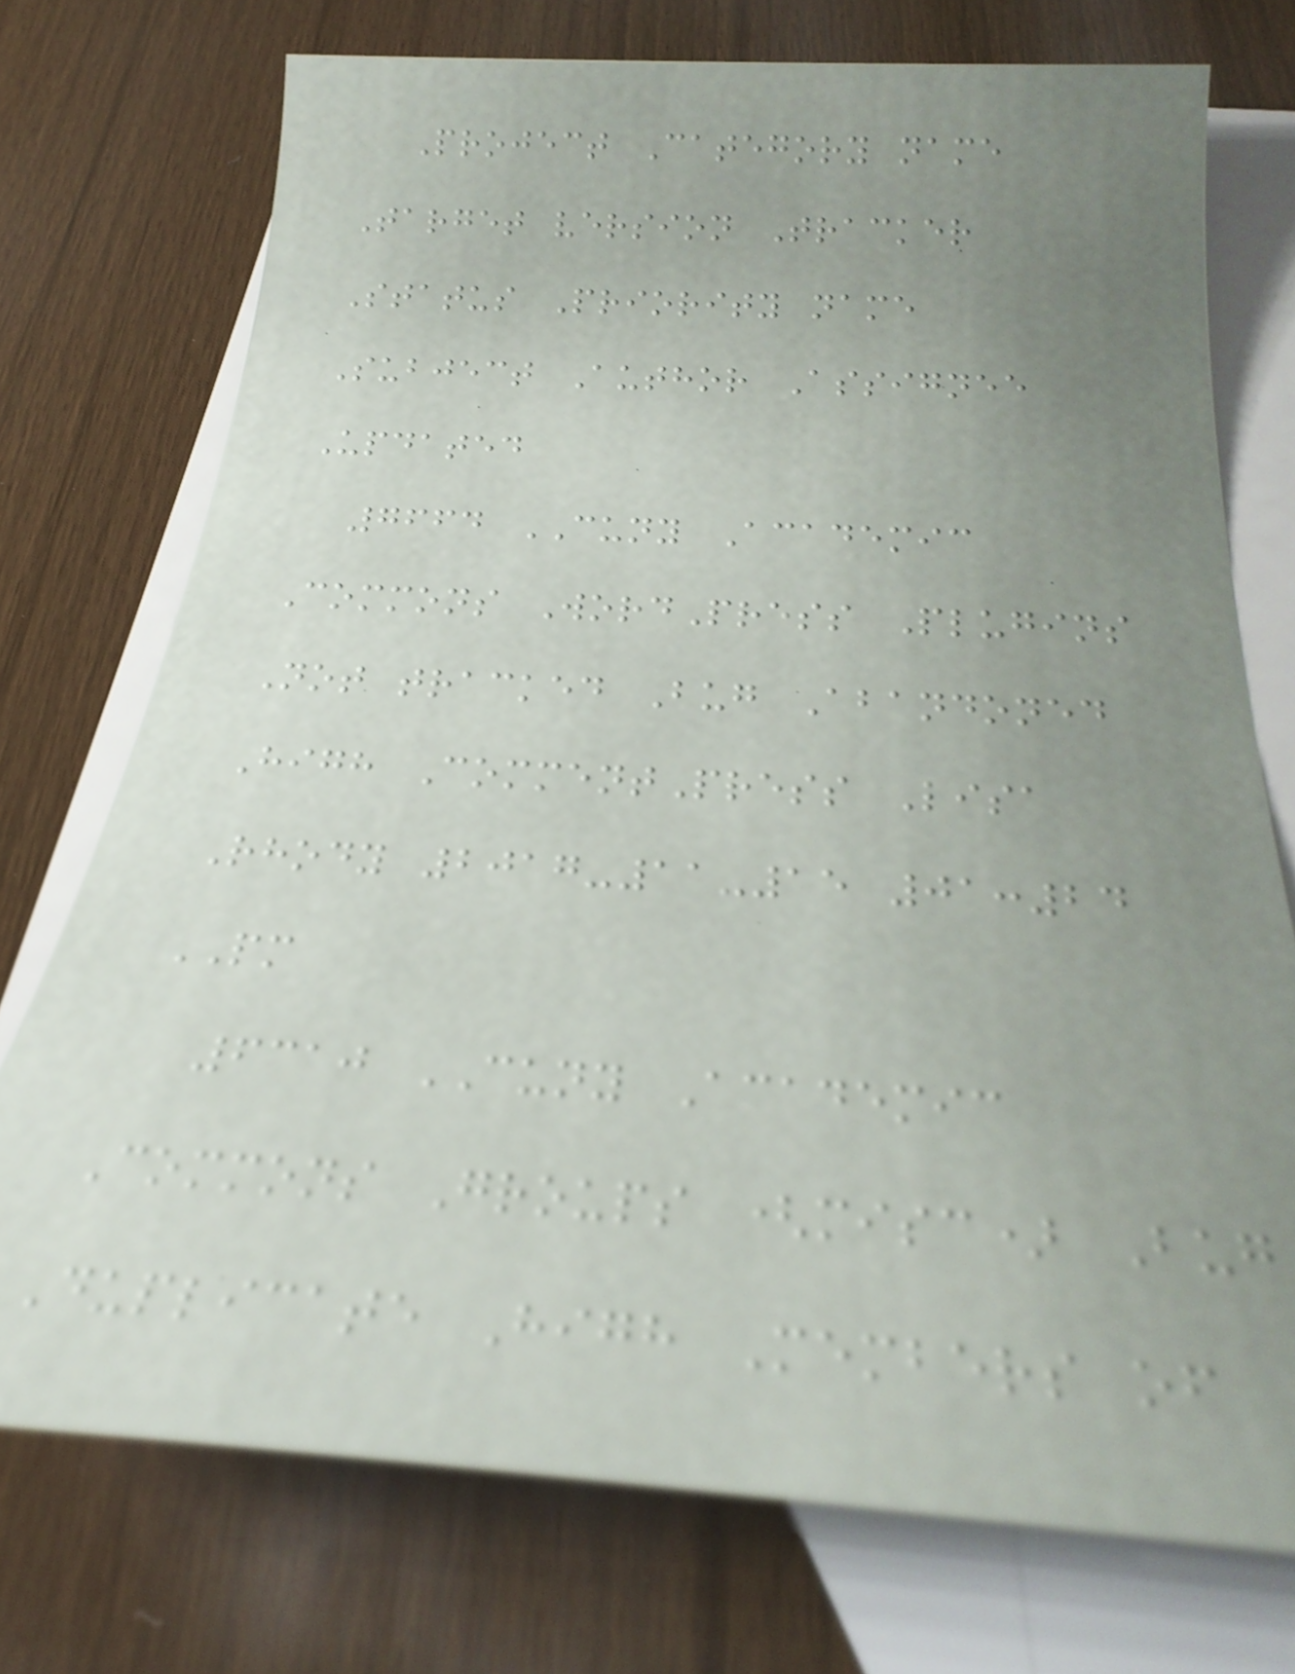Project Category name
Target version Tracker
Status Priority name
Subject Author Assignee
Updated
7664 CUNY Academic
Commons WordPress Plugins
Not tracked Bug Abandoned
High CommentPress Lisa
Rhody 2017-11-15 01:24
PM
6310 CUNY Academic
Commons Groups (misc) Bug
Duplicate High Members of
